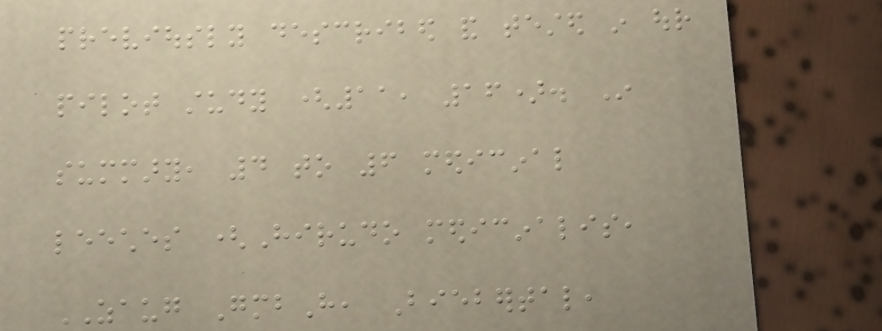previously described and tested in our
pilot study (11, 16). In
summary, 4 to 6 medicinal
leeches (Hirudo medicinalis,
ZAUG GmbH, Biebertal,
